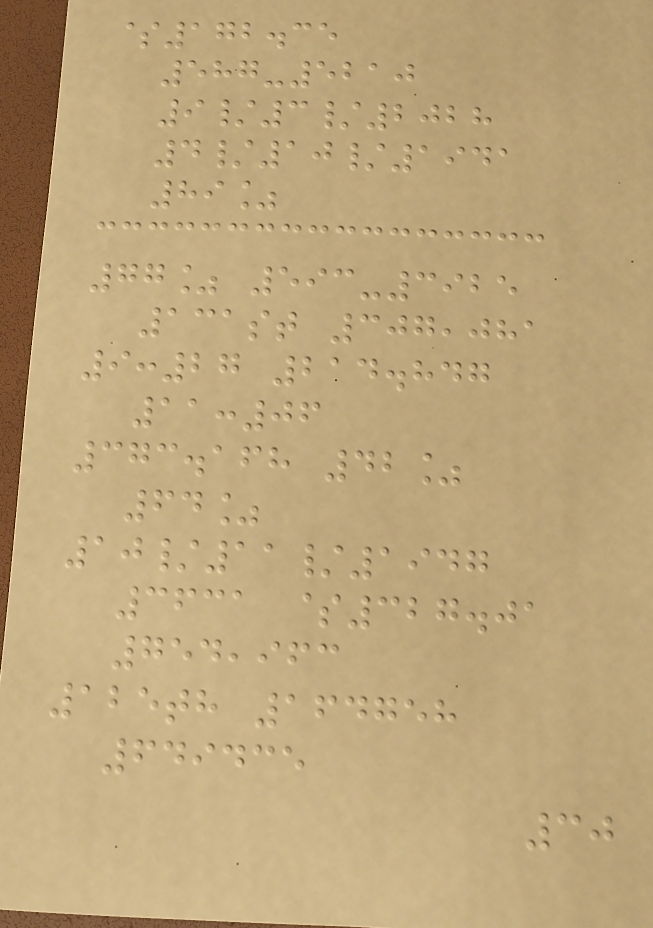$172.35
587-5210
9/3/2028
4/10/1941
89%
77% 593-3925
131st 307,081
9:27 214.847
11:06
373.168 42%
64%
10/11/1947
3631 $327.01
754,963
125th 164758
649435
30
